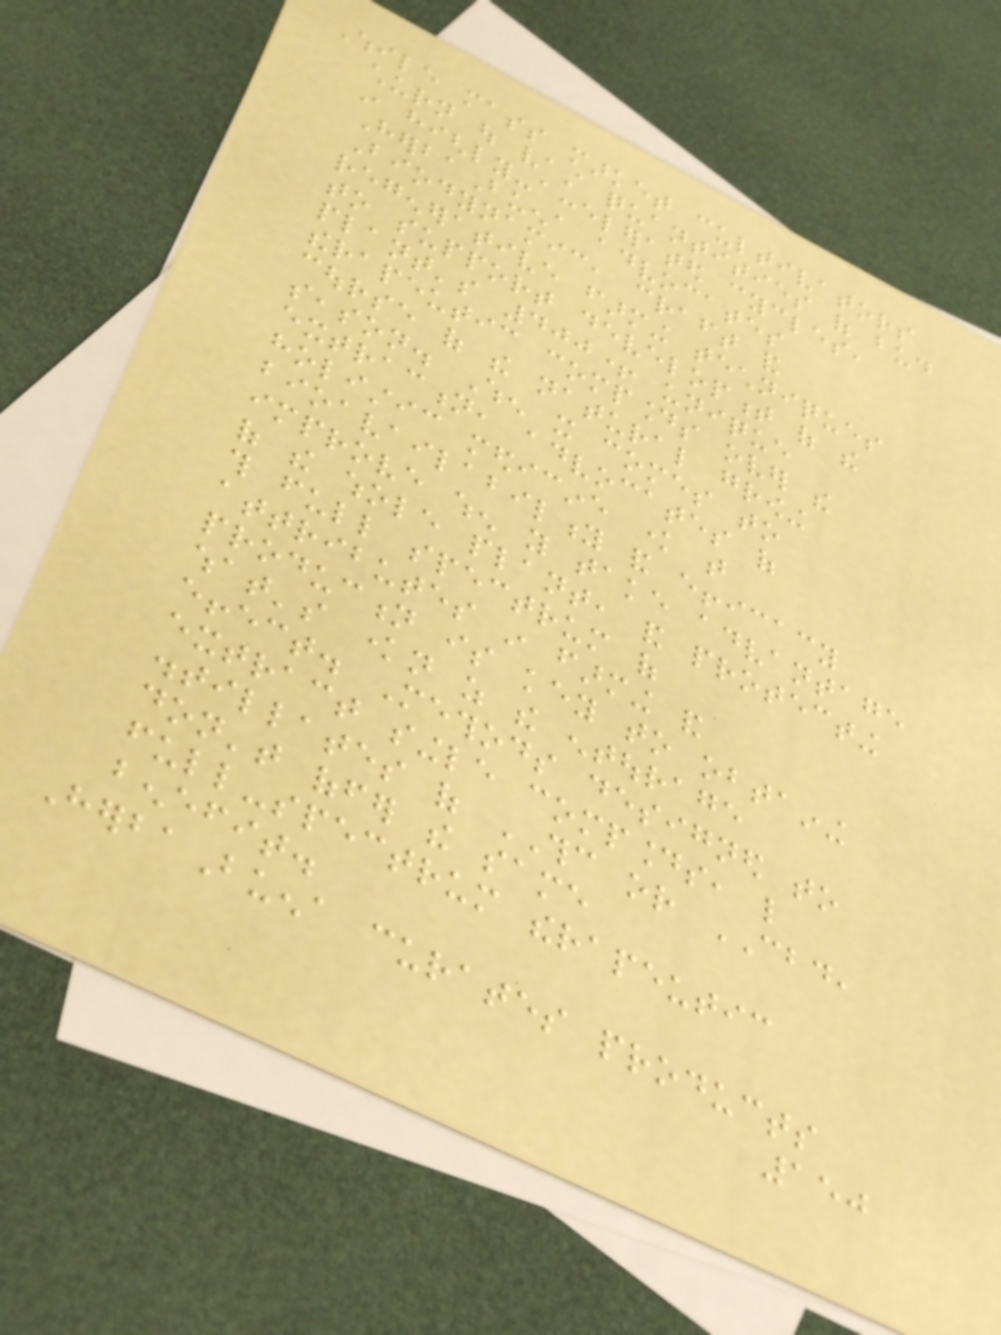While mass market cultivators
churn out vast quantities of bud
in highly-accelerated cycles,
HerbaBuena advocates
Biodynamic, craft and
regenerative farming techniques
to support development of the
plant's 400+ unique
therapeutic compounds over the
course of the natural growing
season. When it comes to
extraction, advocates of
holistic medicine know that
bioavailability and efficacy
improve when you take advantage
of the whole plant, and protecting
this full spectrum of
attributes in farming and
production is key to obtaining
what's known as the entourage
effect. Methods designed to
extract single compounds, like
distillates of THC or CBD,
don't offer the same
full-spectrum therapeutic
benefit.
HerbaBuena curates products
150
